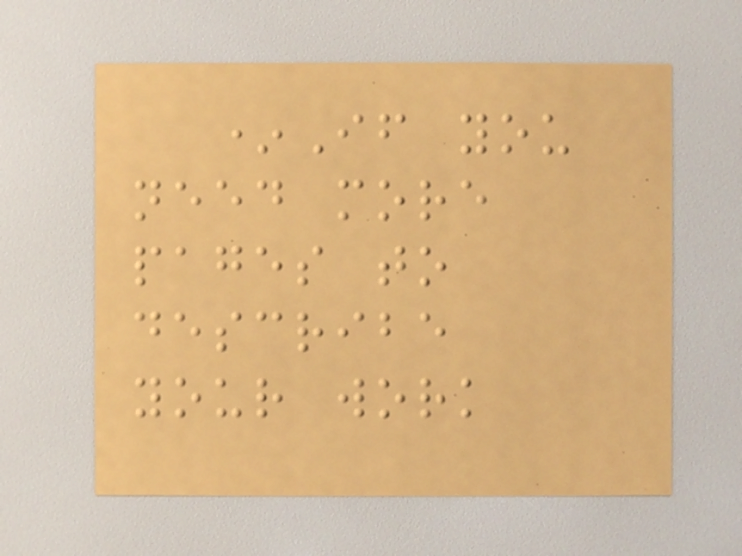*If you
need more
pages to
describe
your work
